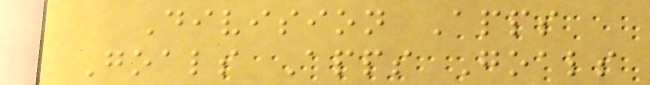Division Apps
Goals Apps Goals
